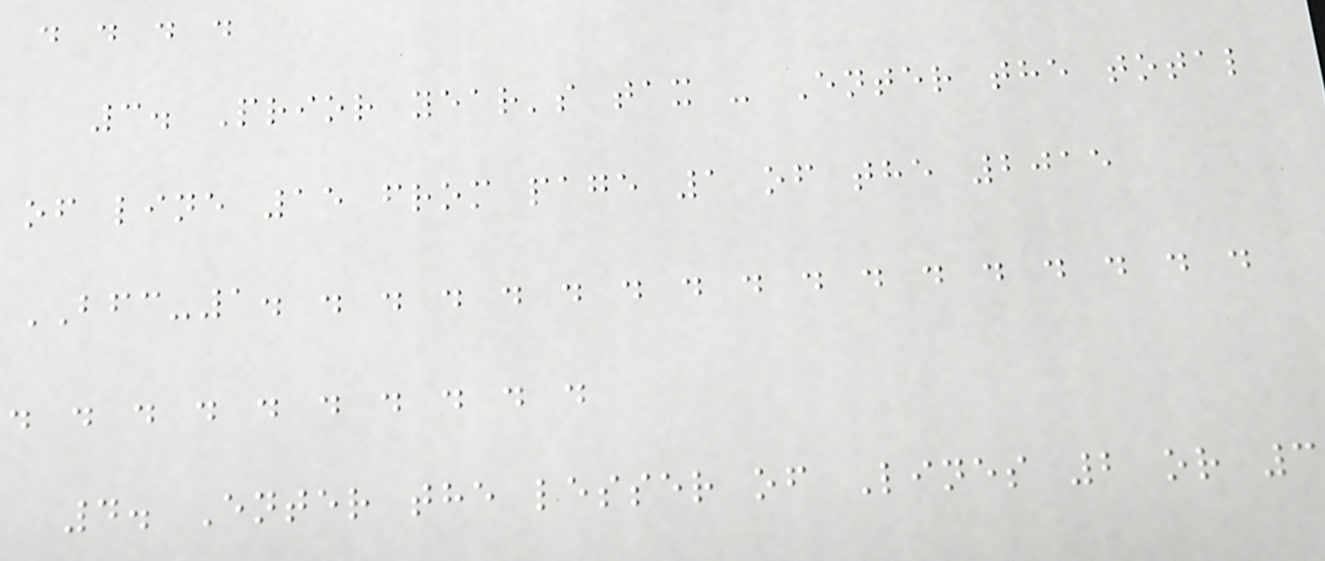. . . .
3. Prior year's tax - Enter the total
of line 15 from page 1 of the 2015
BFC-1. . . . . . . . . . . . . . . . .
. . . . . . . . . .
4. Enter the lesser of Lines 2 or 3
